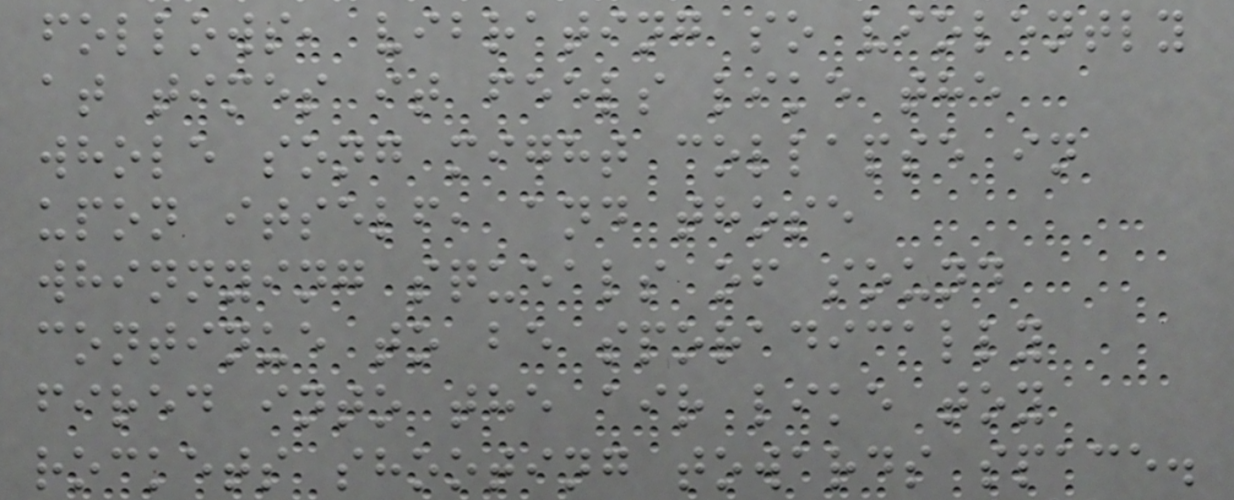follows, vibrating so violently
at times it feels like the
whole song might collapse in
upon itself, and those
whinnying squeals of sound
continue to be sporadically
fired into the air like toy
rockets shooting towards space.
